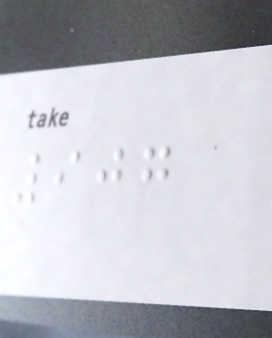907
